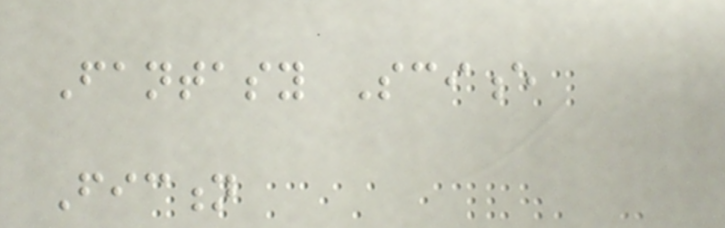Fantasy Science
Fiction
